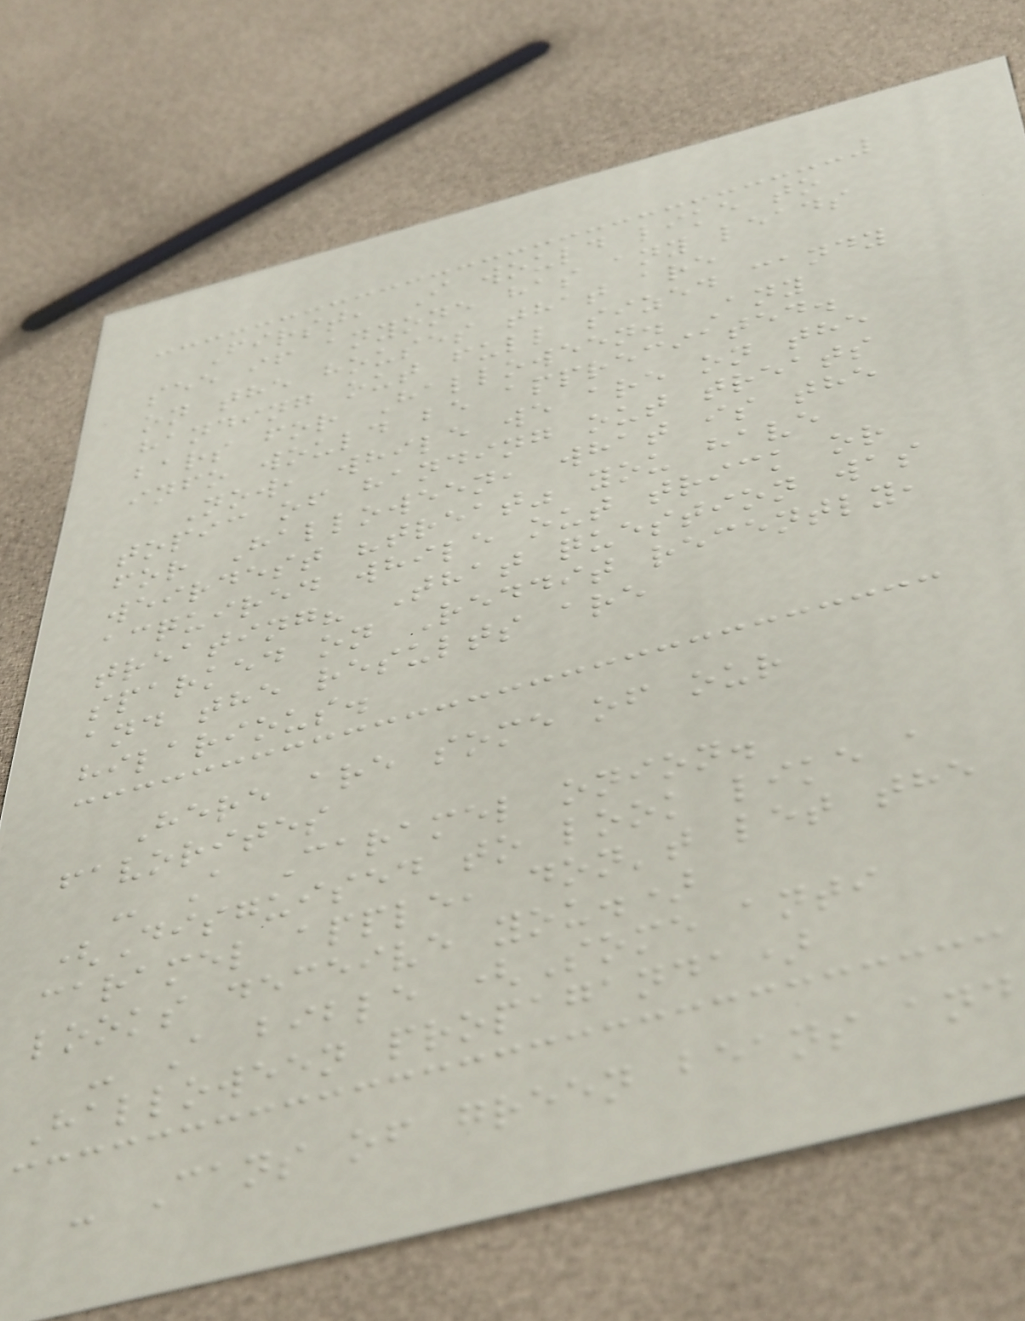First, I would like to
see if anyone has any leads
on the houses that are
handing out full sized candy
bars for Halloween. Any
info would be appreciated.
Now, while we are on the
topic of handing out treats
for Halloween, what is the
weirdest "treat" you have
acquired while out trick or
treating? That question was
sparked on Reddit recently,
and the results are
hilarious.
Here are some of our
favorites
- A Caramel onion.
(Disguised to look like a
caramel apple, don't let the
looks deceive you.)
- A bible (Some anti
Halloween propaganda)
- Cans of green beans and
